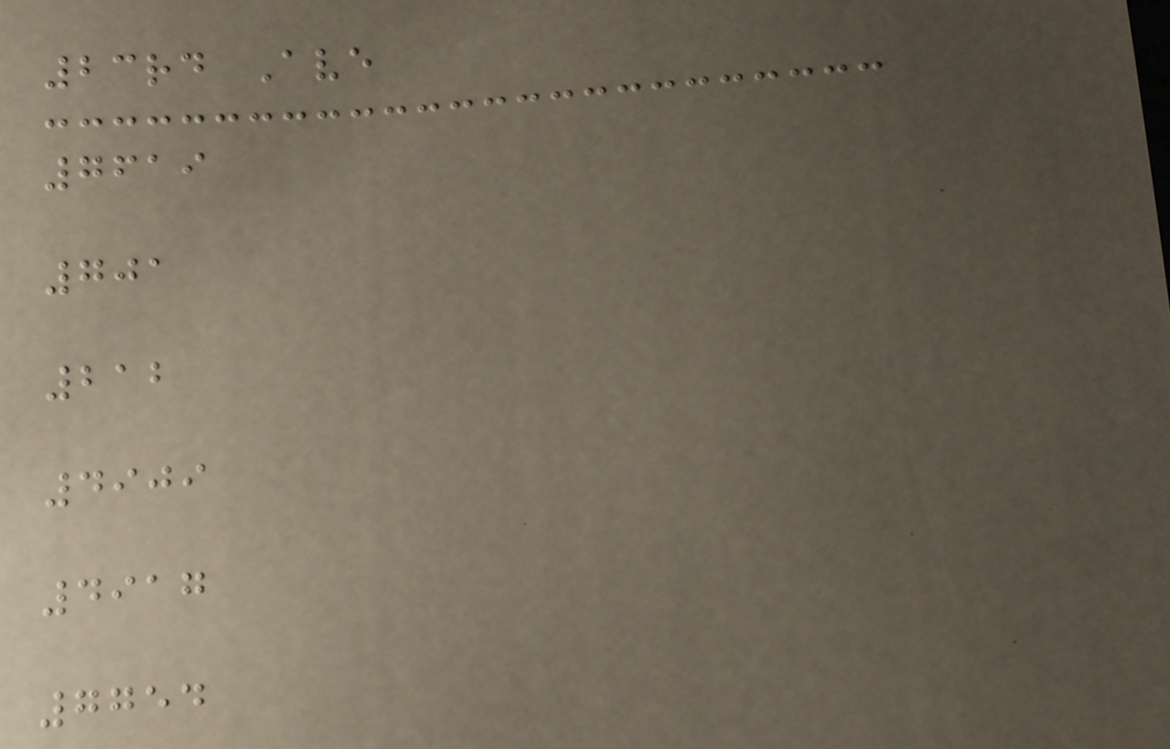23rd Ave
7619
701
212
4909
4917
7754
